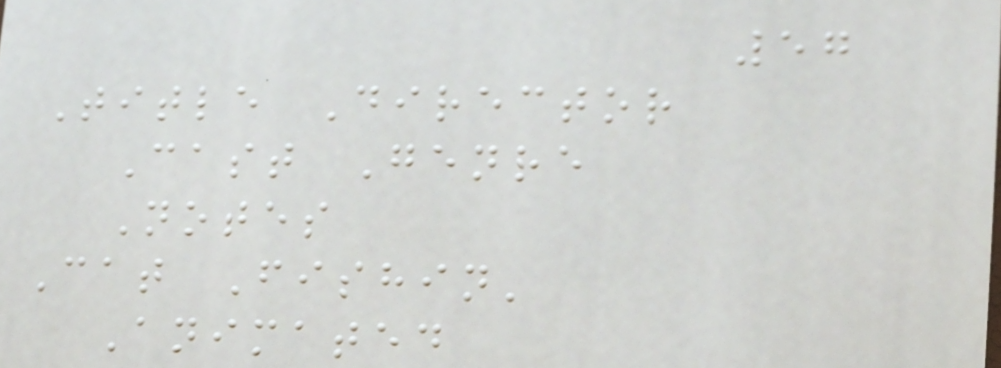57
Title Director
Cast Genre
Notes
Cat Fishin'
Animated
